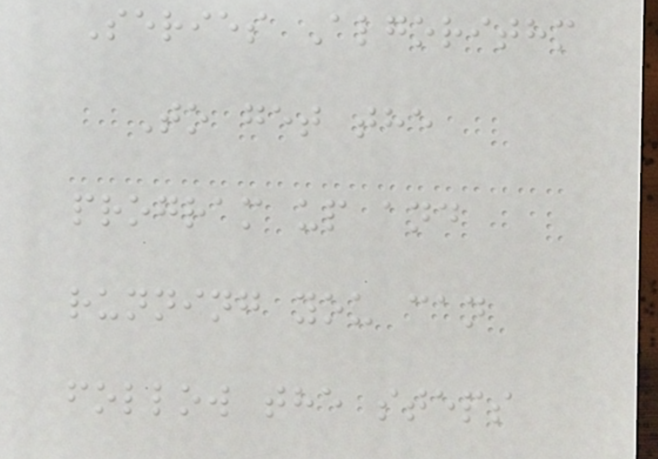Series Algorithm
To get the
program up and
running you can
follow the steps
